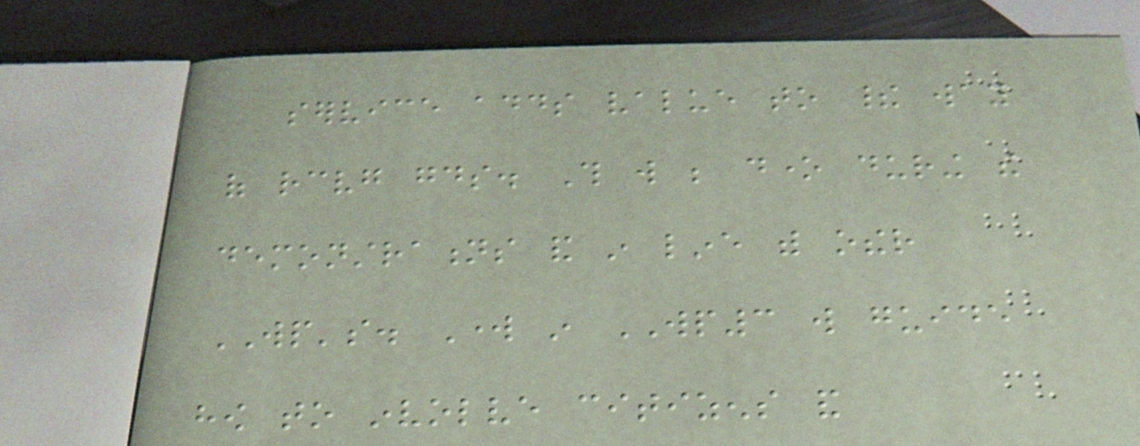service adds value to their way
of receiving goods. This will be done during the
demonstrations and in line with other
WP's. Work in WP3 will guide
how to involve citizens and
